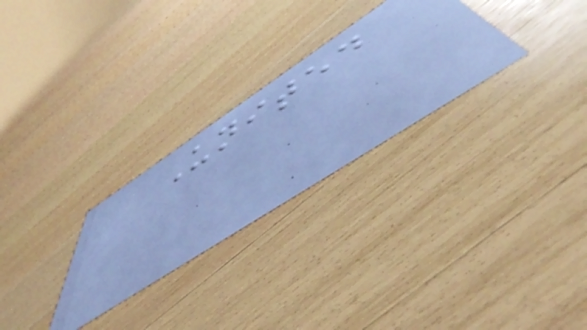United
